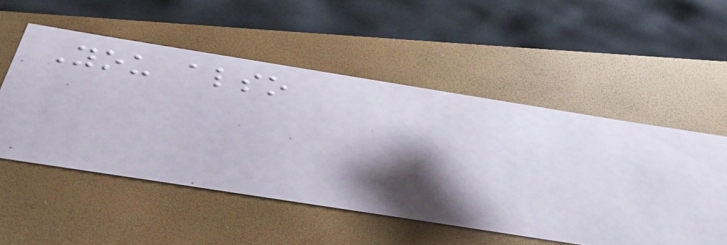You also
